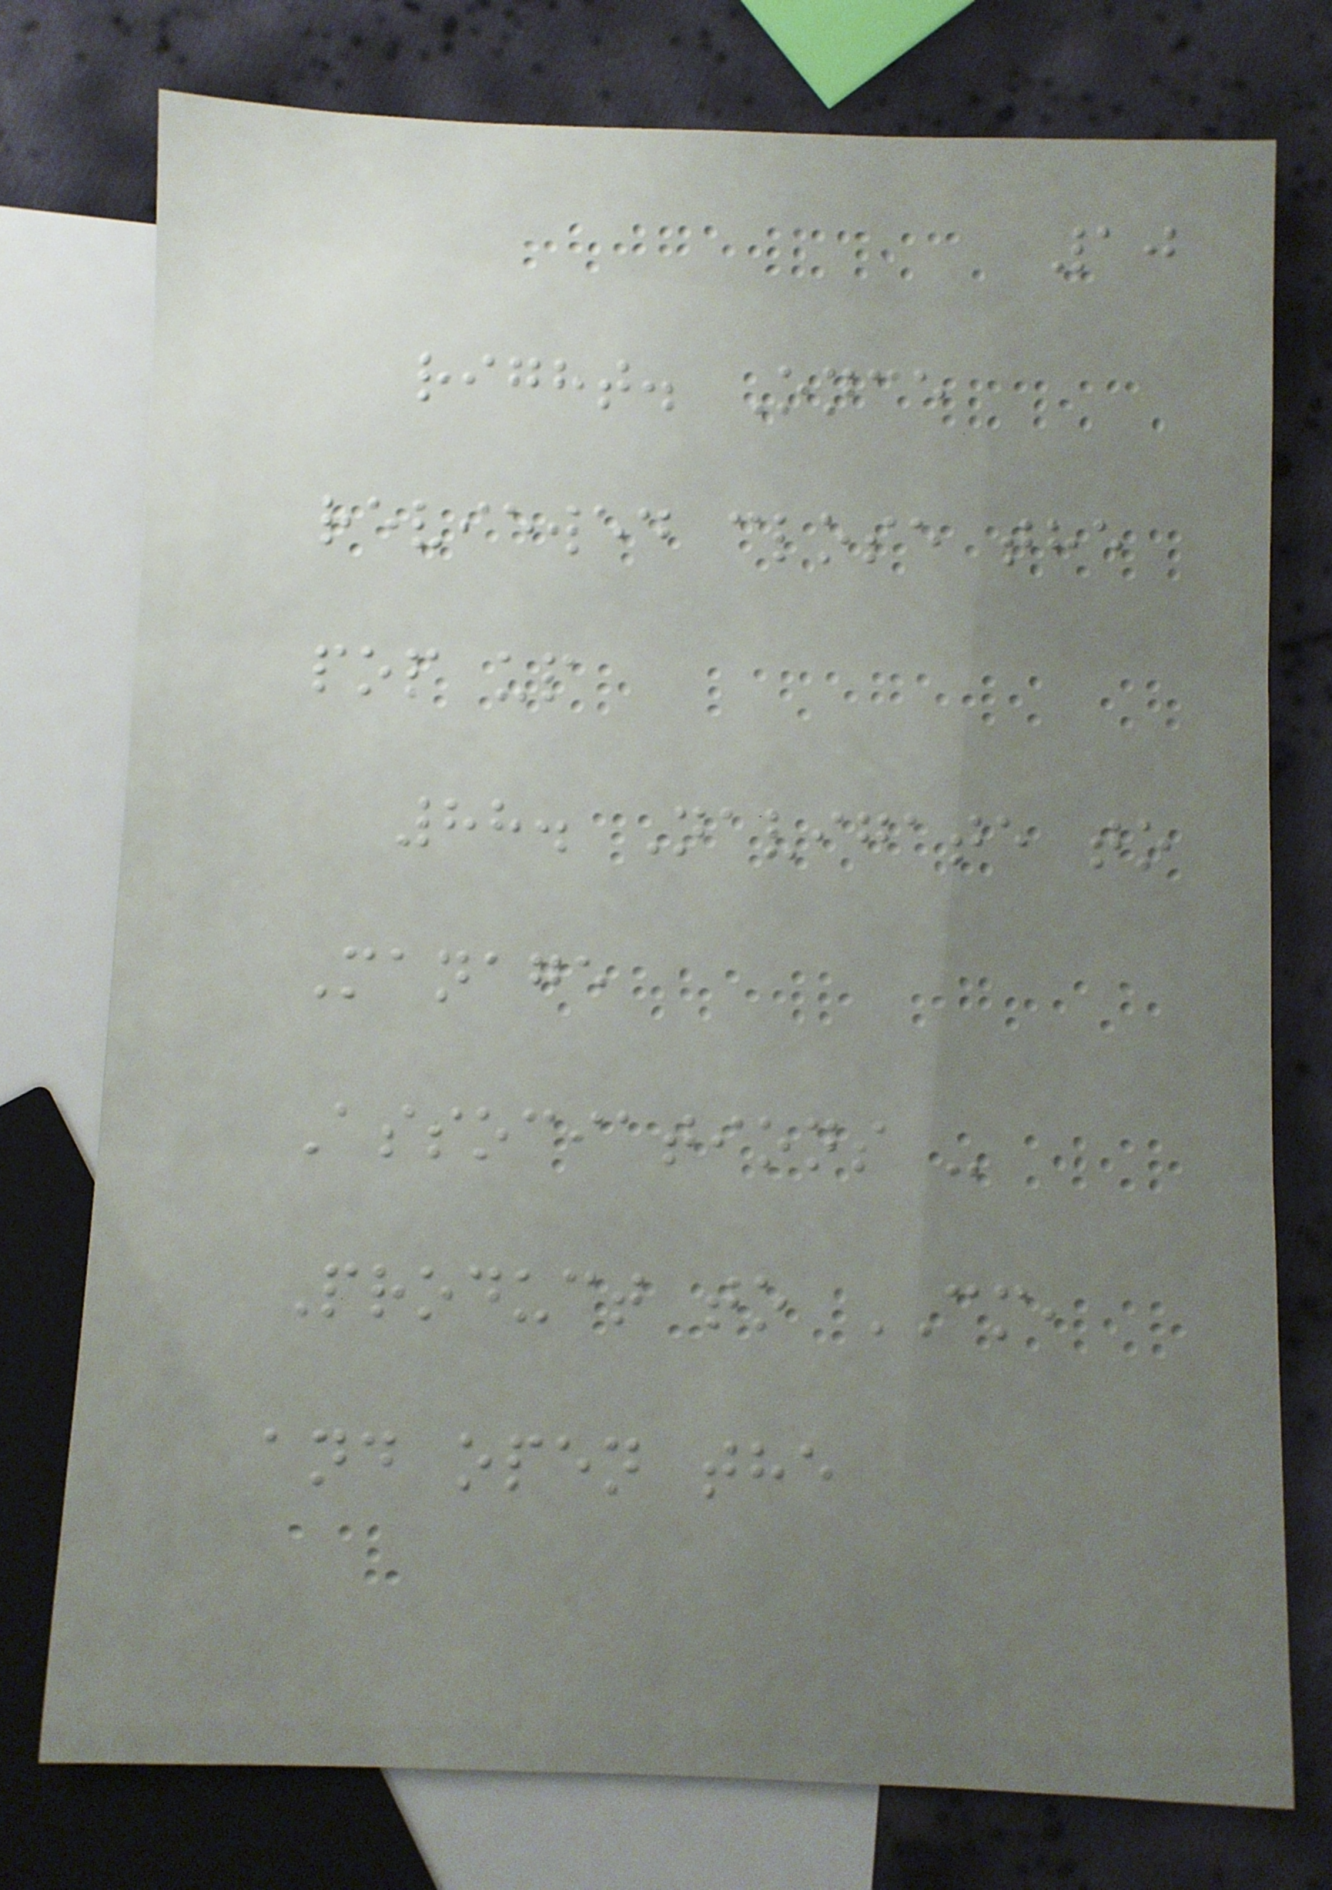10
right. Once
reviewed close the
pop up
88. Navigate to
Manage
Associations -
Product to CM,
and open the
